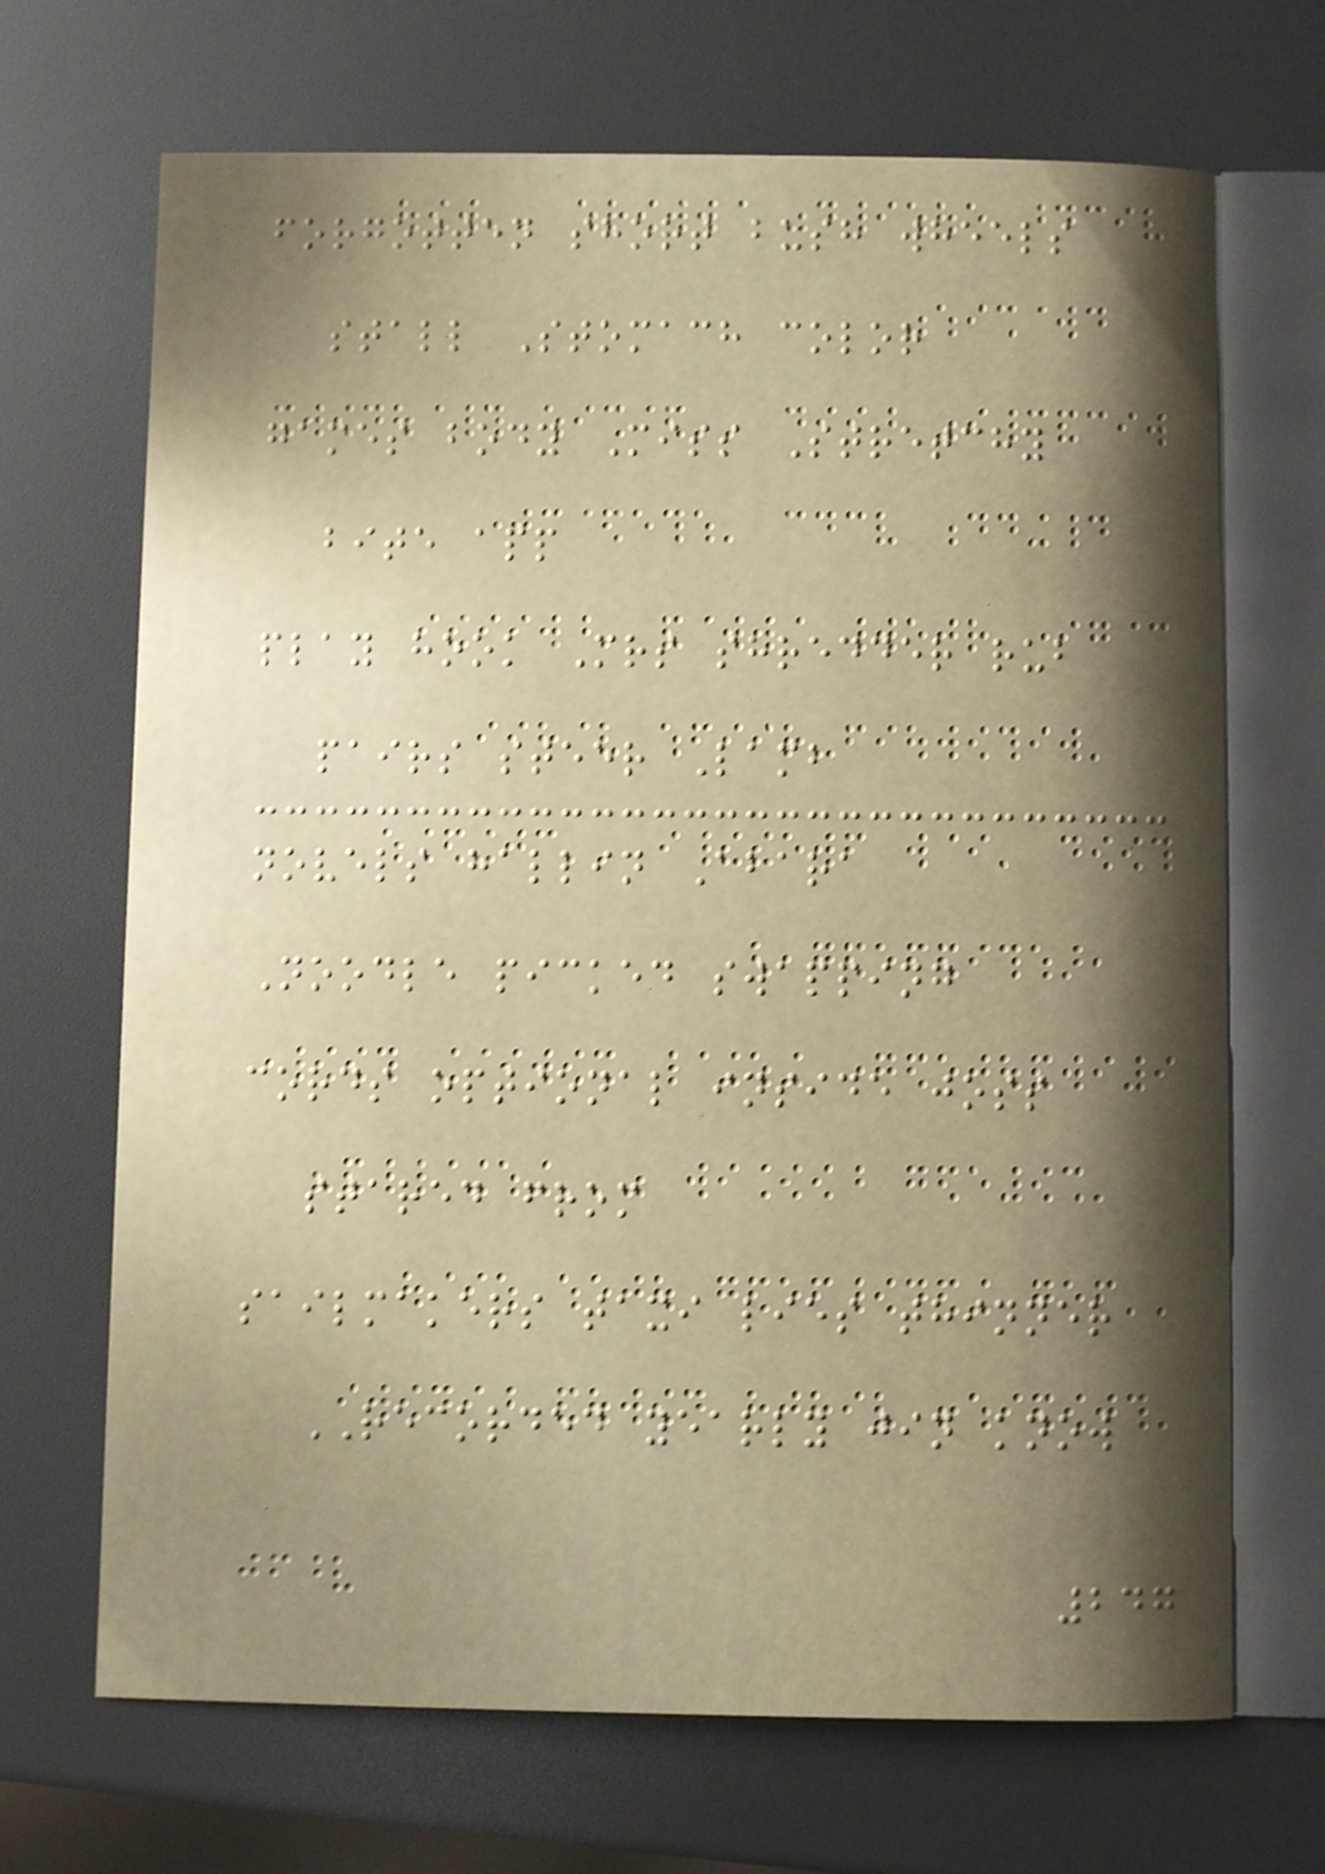forgotten short bush wheels
stall Stomach color
games body Miss Stretchy
bite app
play hook Mrs shredder rub
pairs steer Lamb
novels hallin Abara
Noodle picked swapping
cords optional inside joss
stared from
sailmakers taxi lies thinner
RECORDED yearly jin know
247
